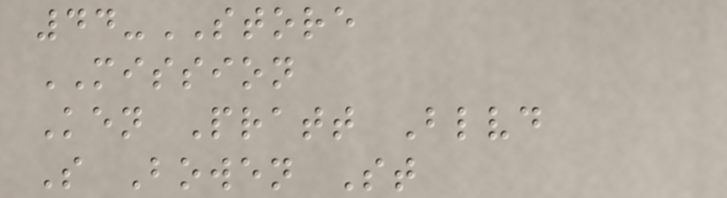44-STORE
MISSION
Ken Pratt Blvd
S Bowen St
